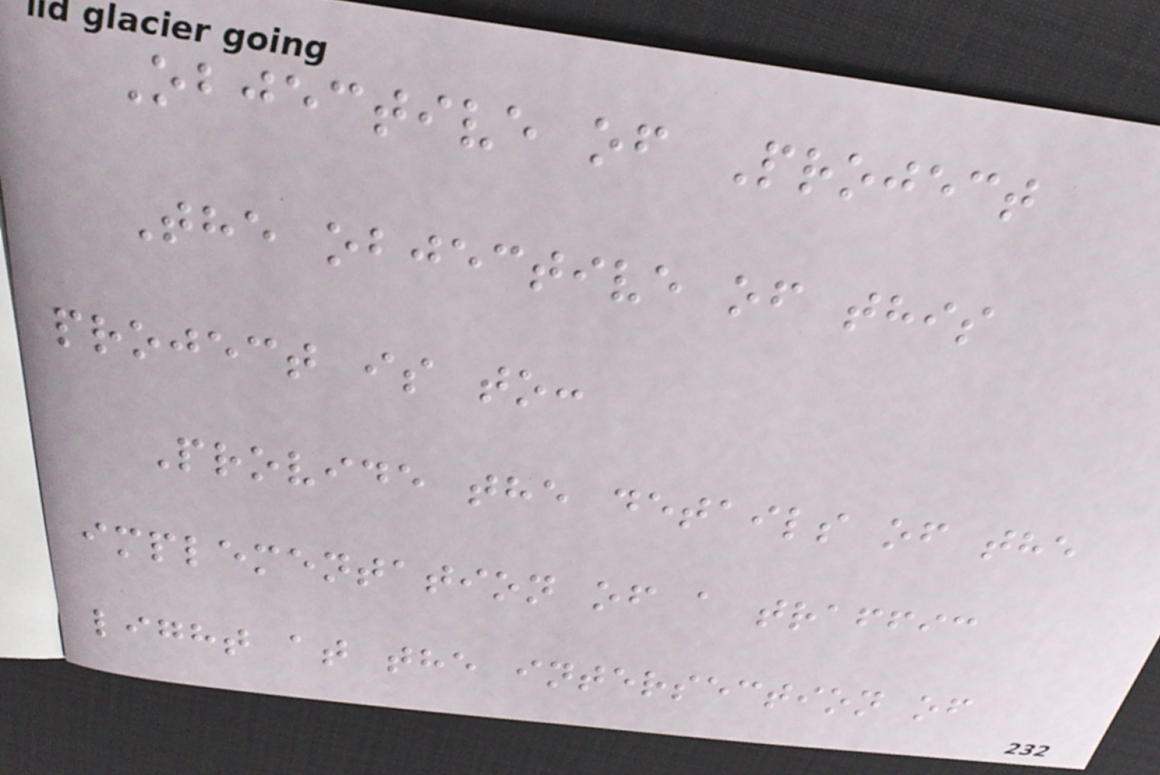Objective of Project
The objective of this
project is to:
Provide the details of the
implementation of a traffic
light at the intersection of
